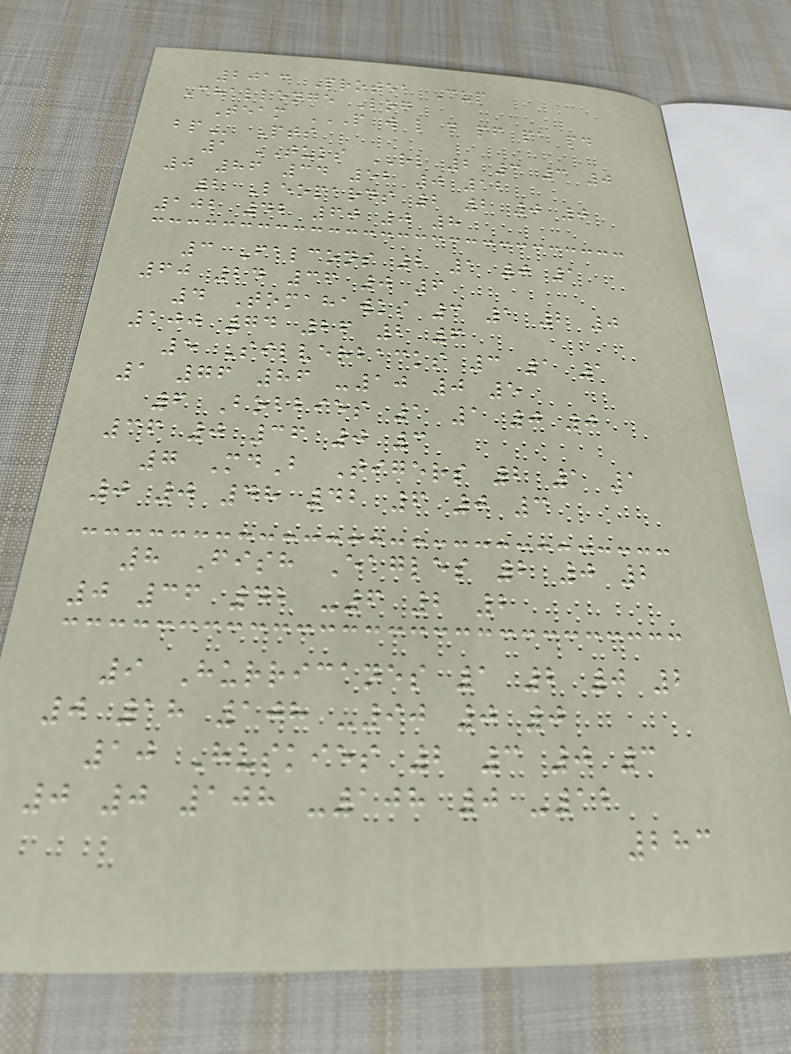2013 Protea Cup
Challenge Log
Team P W L D PF PA PD
BP Pts
1 TUKS RL 2 3 3 0
0 86 34 52 0 12
2 Leopards 2 2 0 0
102 42 60 0 8
3 Falcons 2 1 0 1
60 24 36 0 6
4 Tomahawks 3 1 2 0
100 74 26 2 6
5 Silverbacks 3 1 1
1 76 86 -10 0 5
6 Bobbies 1 1 0 0
36 0 36 0 3
7 MdB Tigers 2 1 1
0 0 48 42 6 0 3
8 Fish Eagles 2 0 2
0 36 42 -6 2 2
9 Hurricanes 1 2 0 2
0 18 108 -90 0 0
10 Huskies 2 3 0 3
0 0 108 -108 0 -12
283
